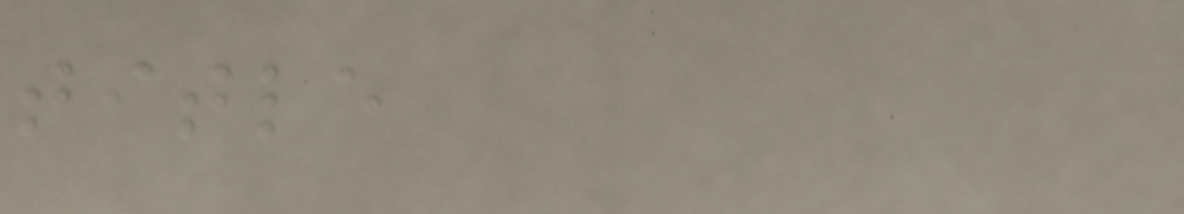title
